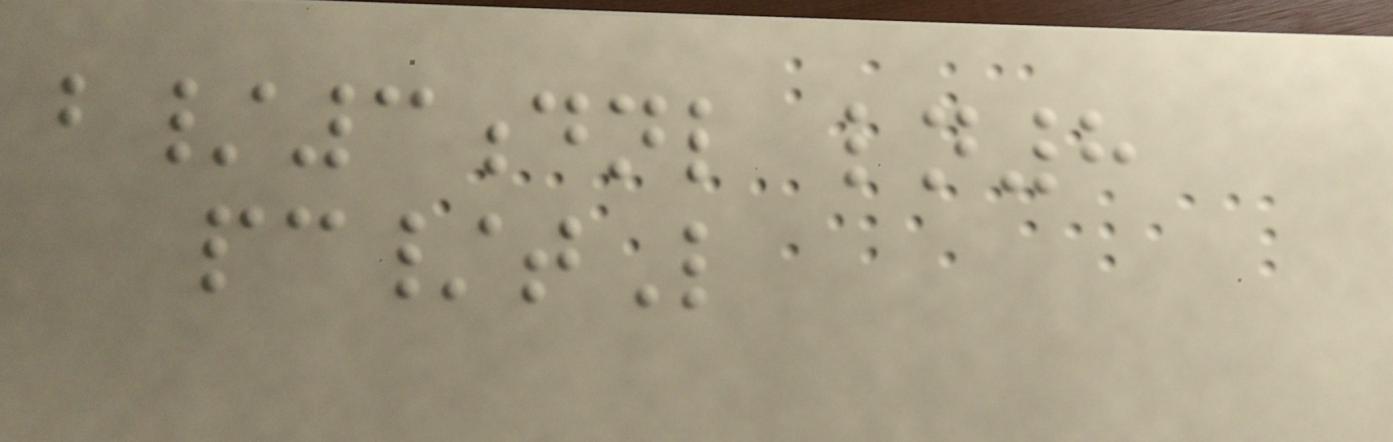b/3dnl ln8
pc/tL
